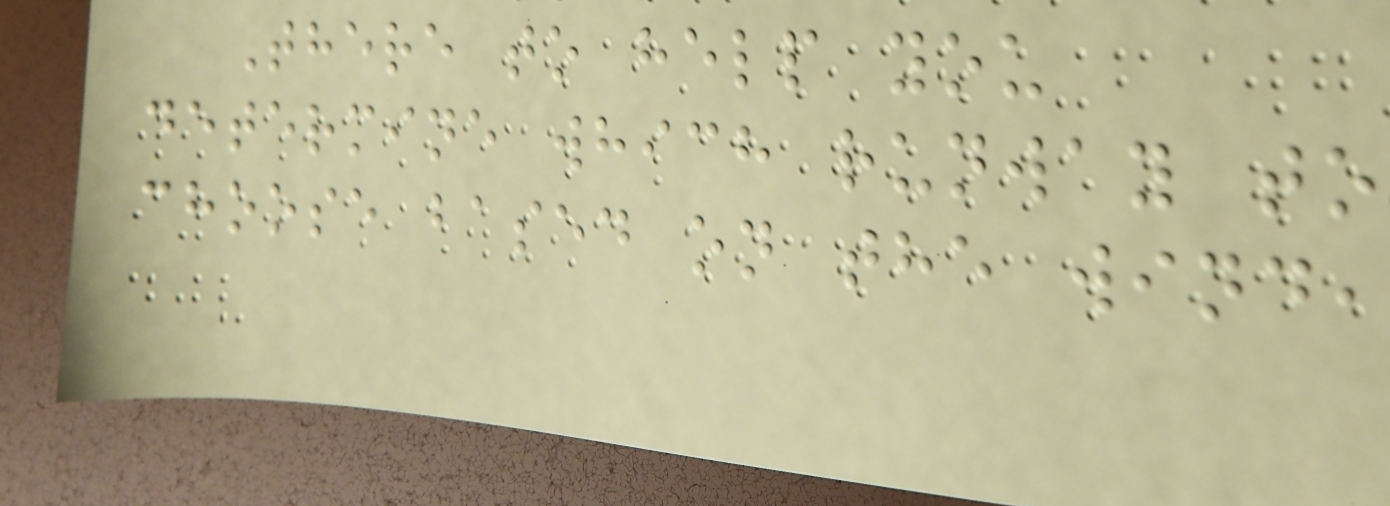There to help you
determine which runway to
choose based on the wind,
